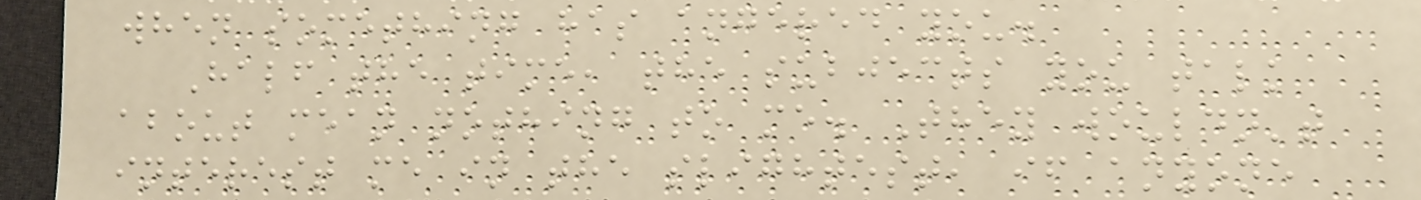when something has angered you.
Half the time, the subjects you talk
about mean nothing to me. They wouldn't
interest me in the slightest, if anyone
